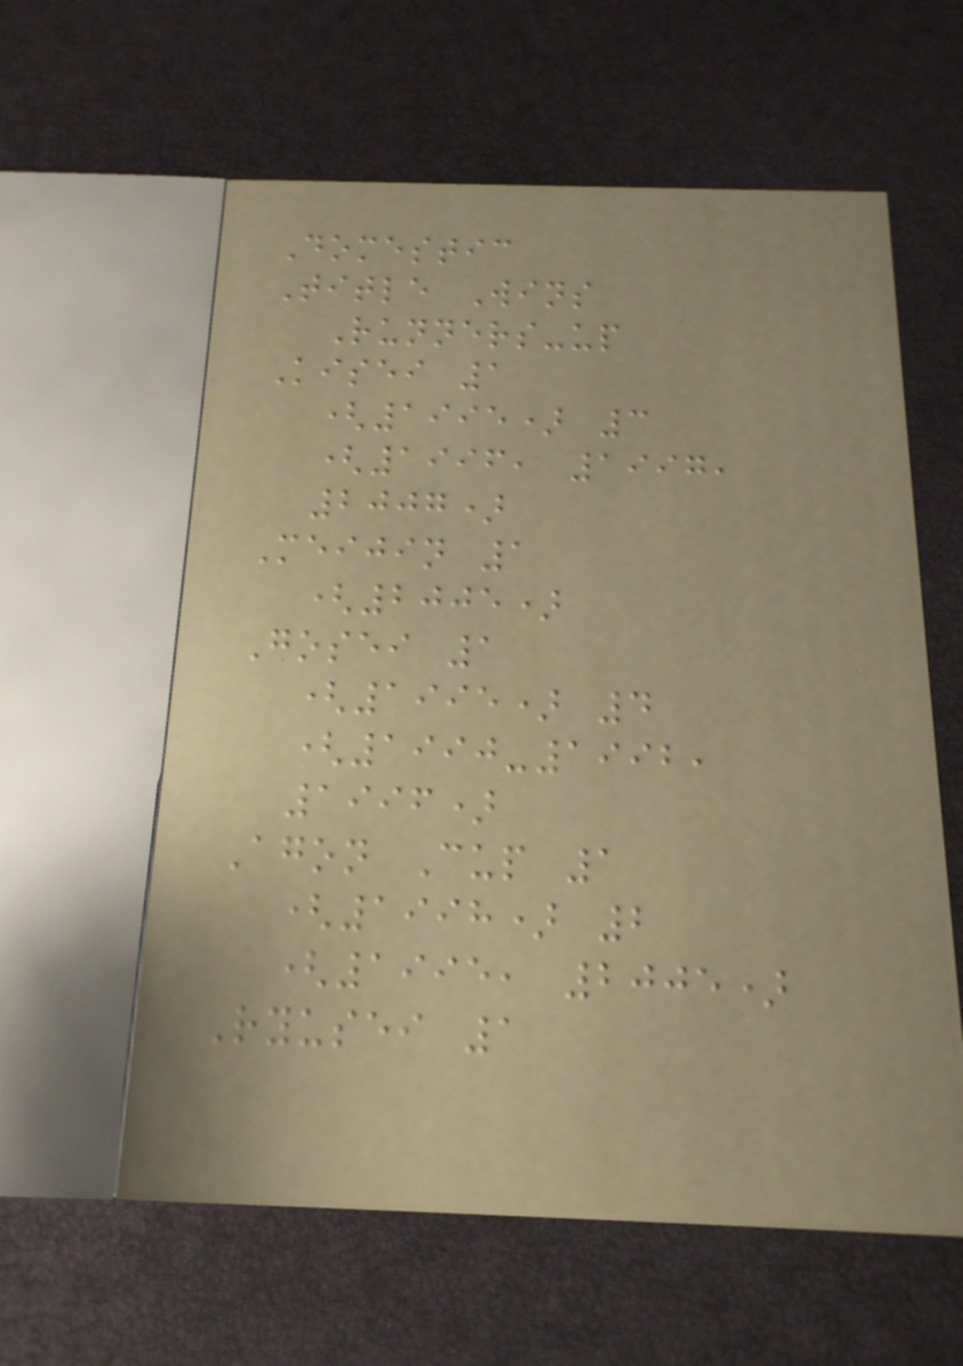Domestic
Title Wins
Runners-up
Kisei 1
(1995) 3
(1996, 1997,
2007)
Meijin 1
(2005)
Gosei 1
(1995) 4
(1990-1992,
1996)
Agon Cup 1
(1998) 2
(1995, 2005)
Ryusei 1
